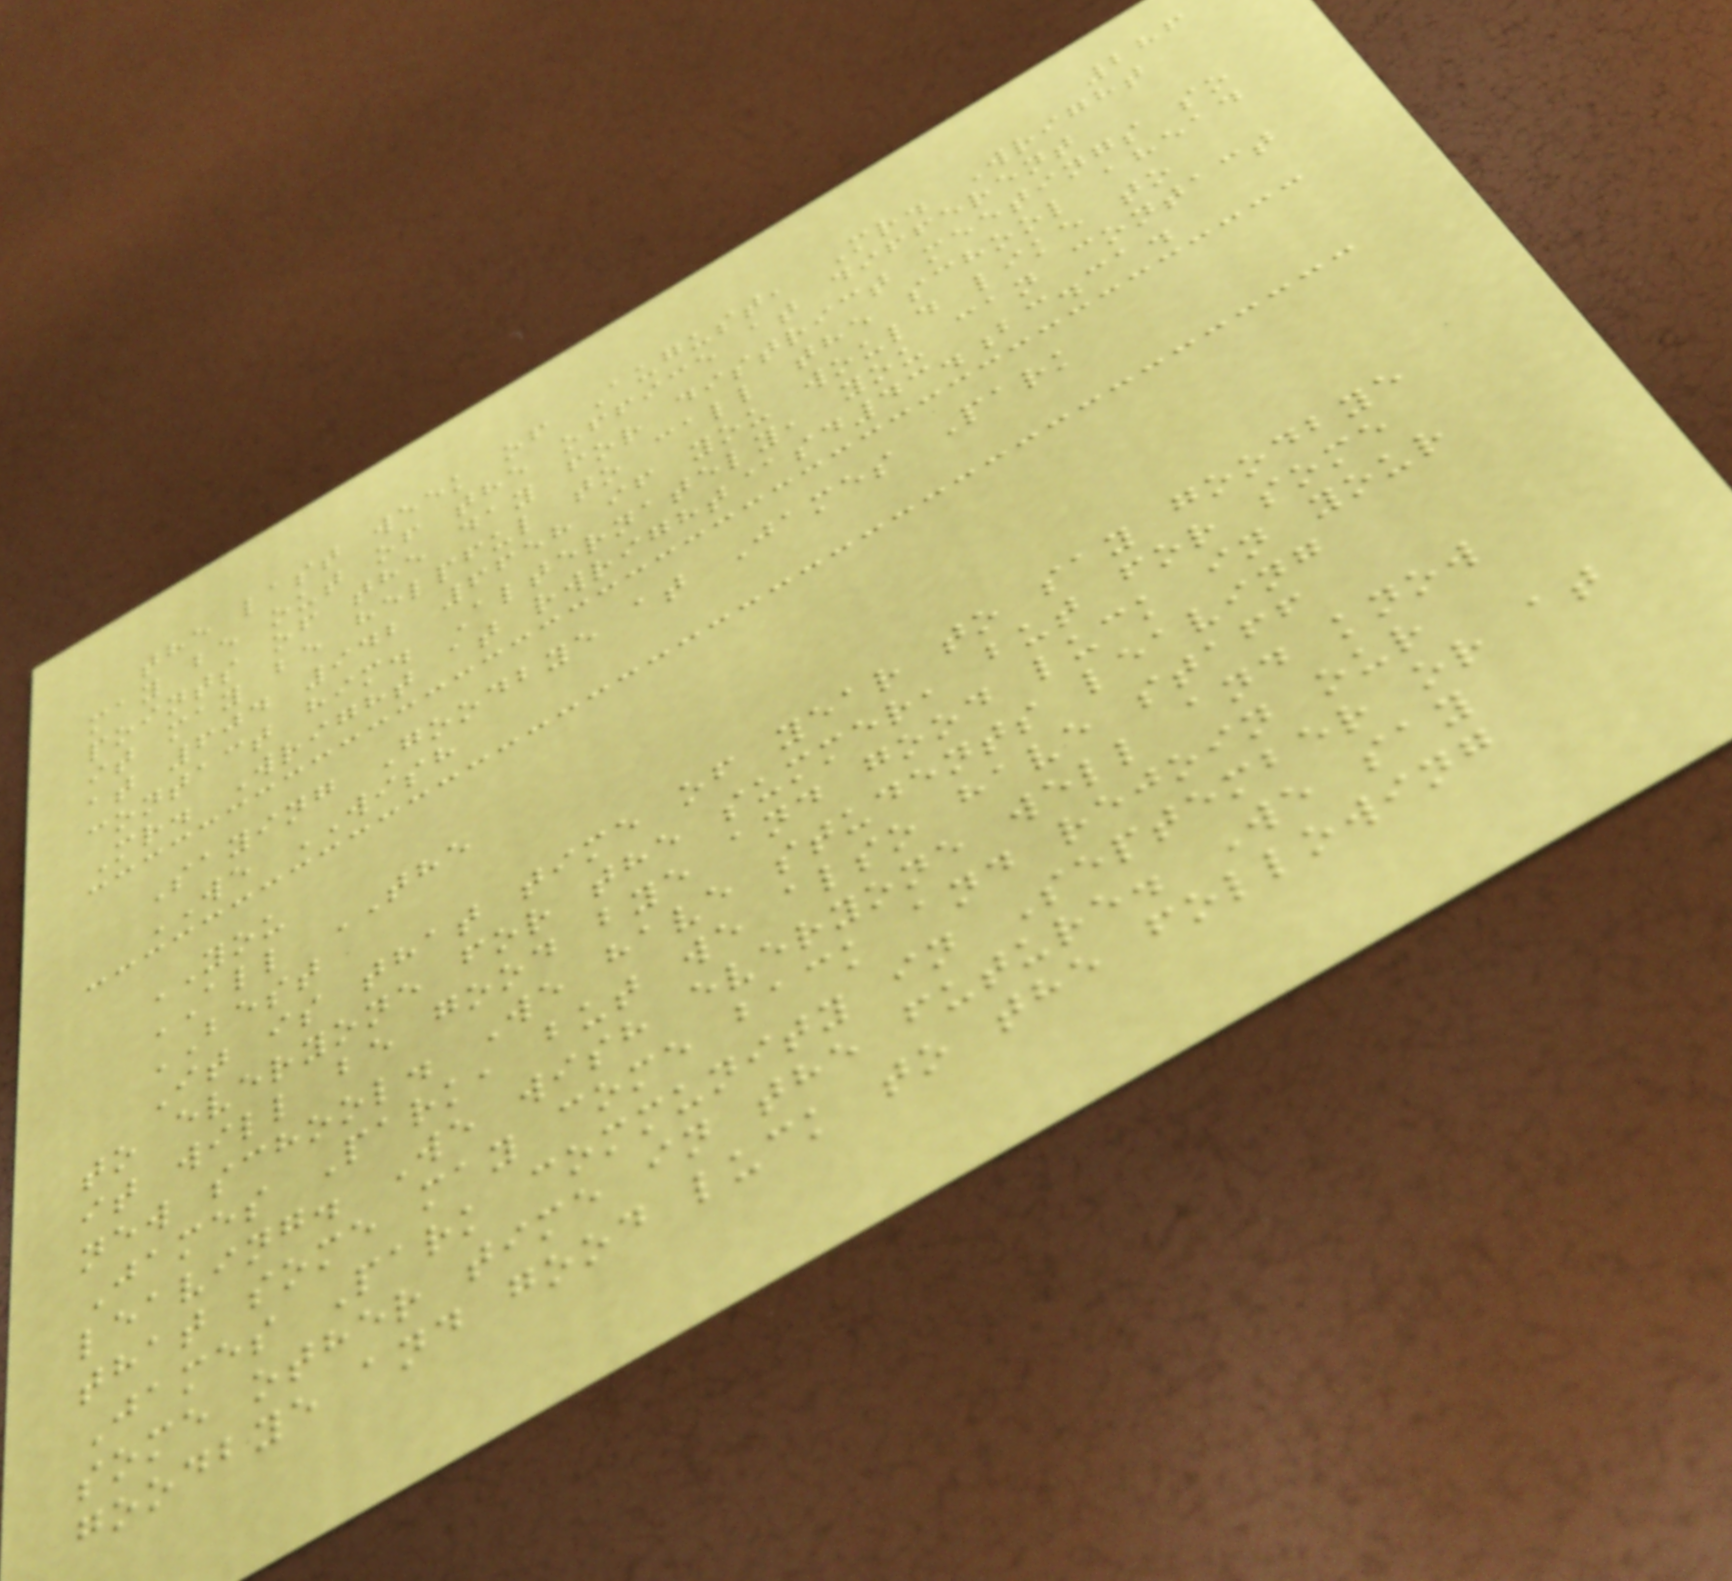286
the last week of August, Mr. Wright
may be out of the office at different
points of the day for district meetings so
it may be helpful to call the school ahead
at 604 942 6658 if you would like to
contact him. Alternately, you can contact
Mr. Wright at rwright@sd43.bc.ca.
Saying Goodbye at James Park
WE WISH
YOU
ALL THE
BEST
It is that time of year to say goodbye
to everyone for the summer, but for some
it will be good bye and good luck in your
new school. We have students leaving
James Park, but we also have staff
leaving. We wish everyone well and know
that some may come back and rejoin our
James Park community in September or at
some other time in the future. We say
goodbye and good luck to the following
